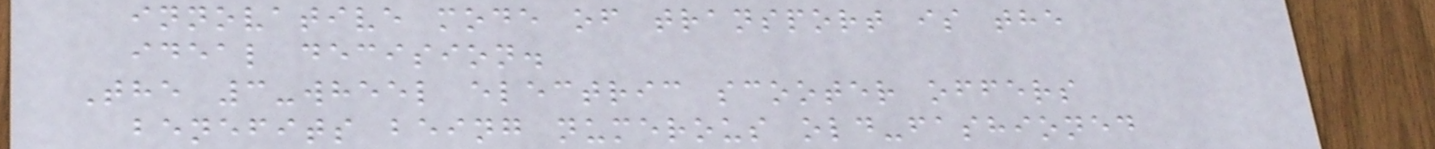innovative mode of transport is the
ideal decision.
The 3-wheel electric scooter offers
benefits being numerous old-fashioned
